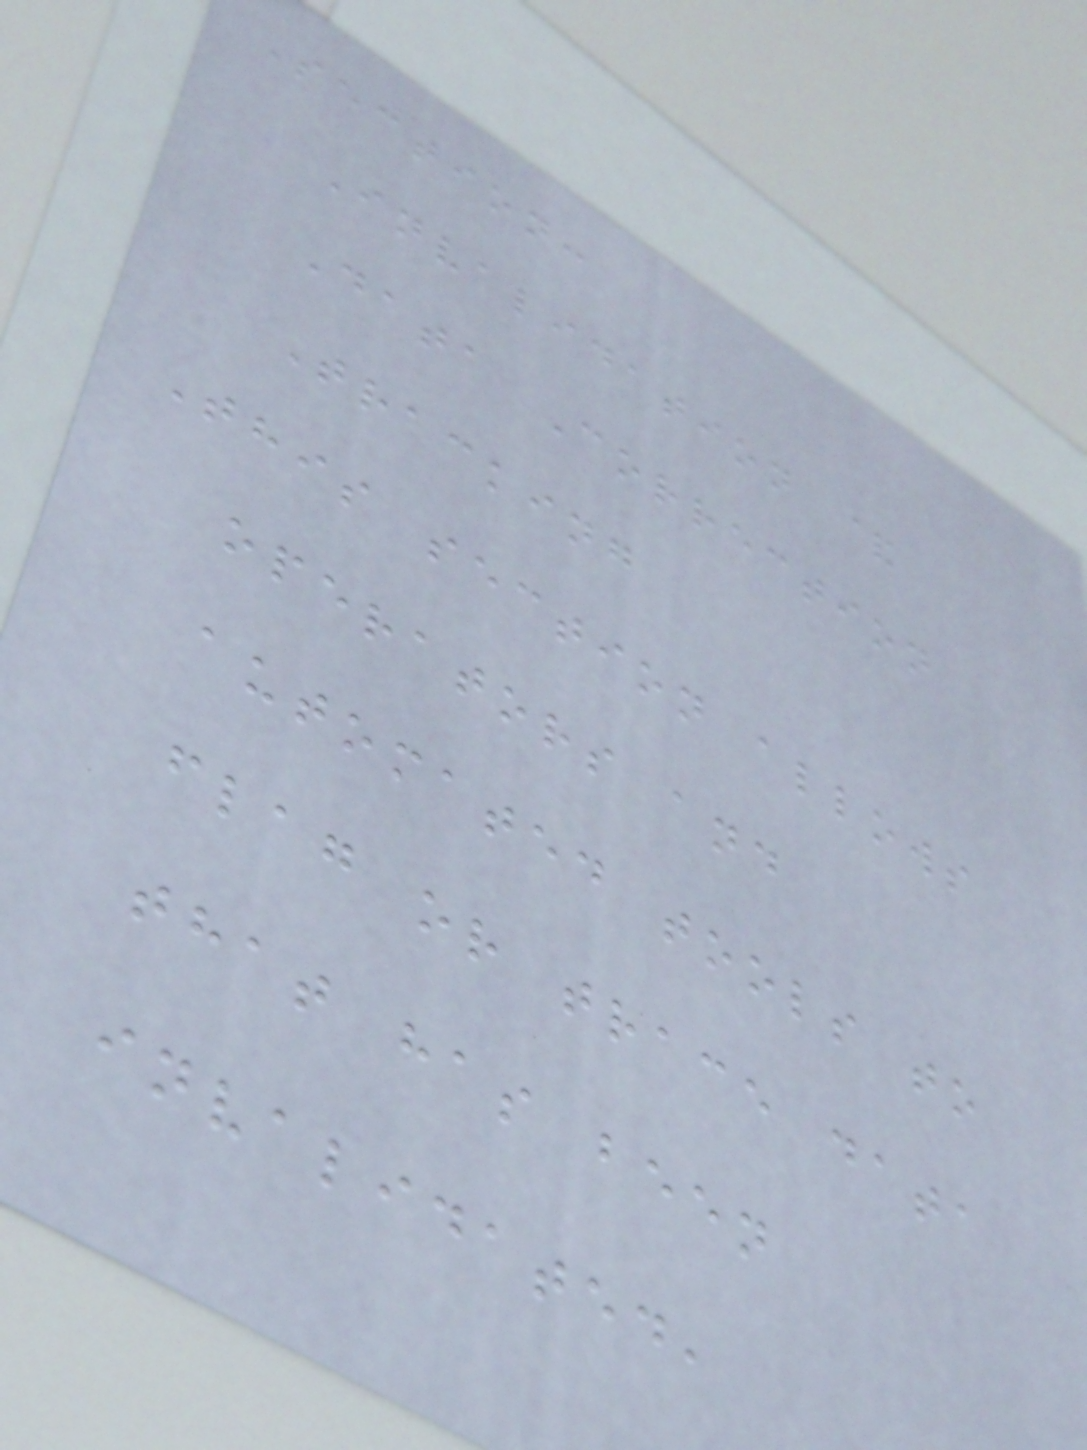Section:
Invalidation &
Data Correction
Tracking
This section allows
operators and
automated tools to
flag or trace data
that has been
invalidated,
